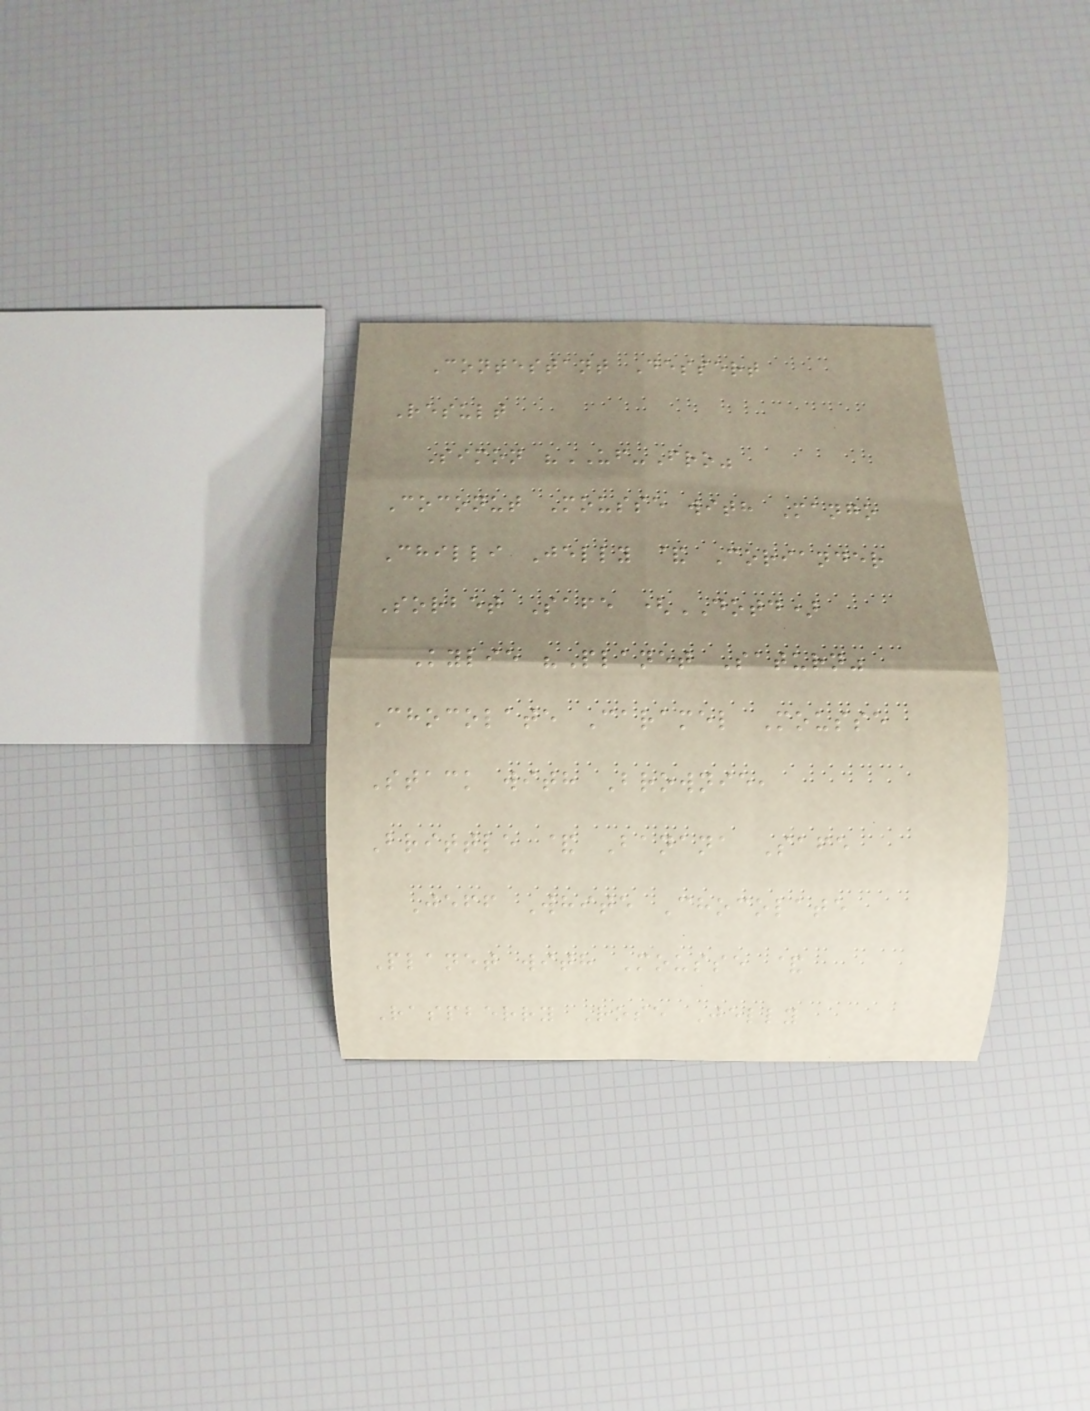Contestant Dessert
Result
Simon "UF-Fro"
Coconut Mousse with Mango
Chilli Jelly & Coriander
Sorbet Safe (DOTD)
Kylie "Planet Saturn"
Chocolate Caramel Mousse
Stack with Brownie,
Brittle & Banana Safe
Jeff White Chocolate
Planet with Mousse &
Raspberry Rose Jelly
